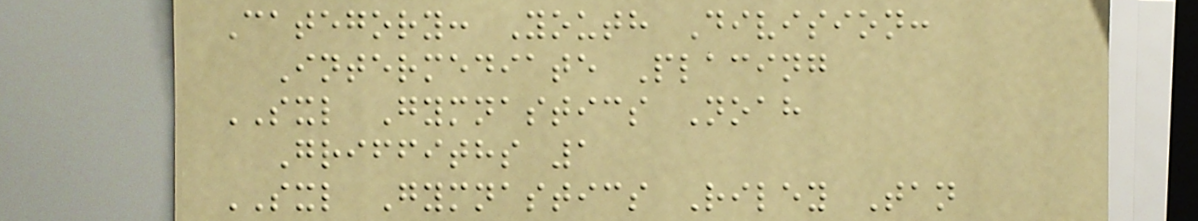Category: Youth Division:
Intermediate Placing
SXL Gymnastics Noah
Griffiths 1
SXL Gymnastics Riley Tan
